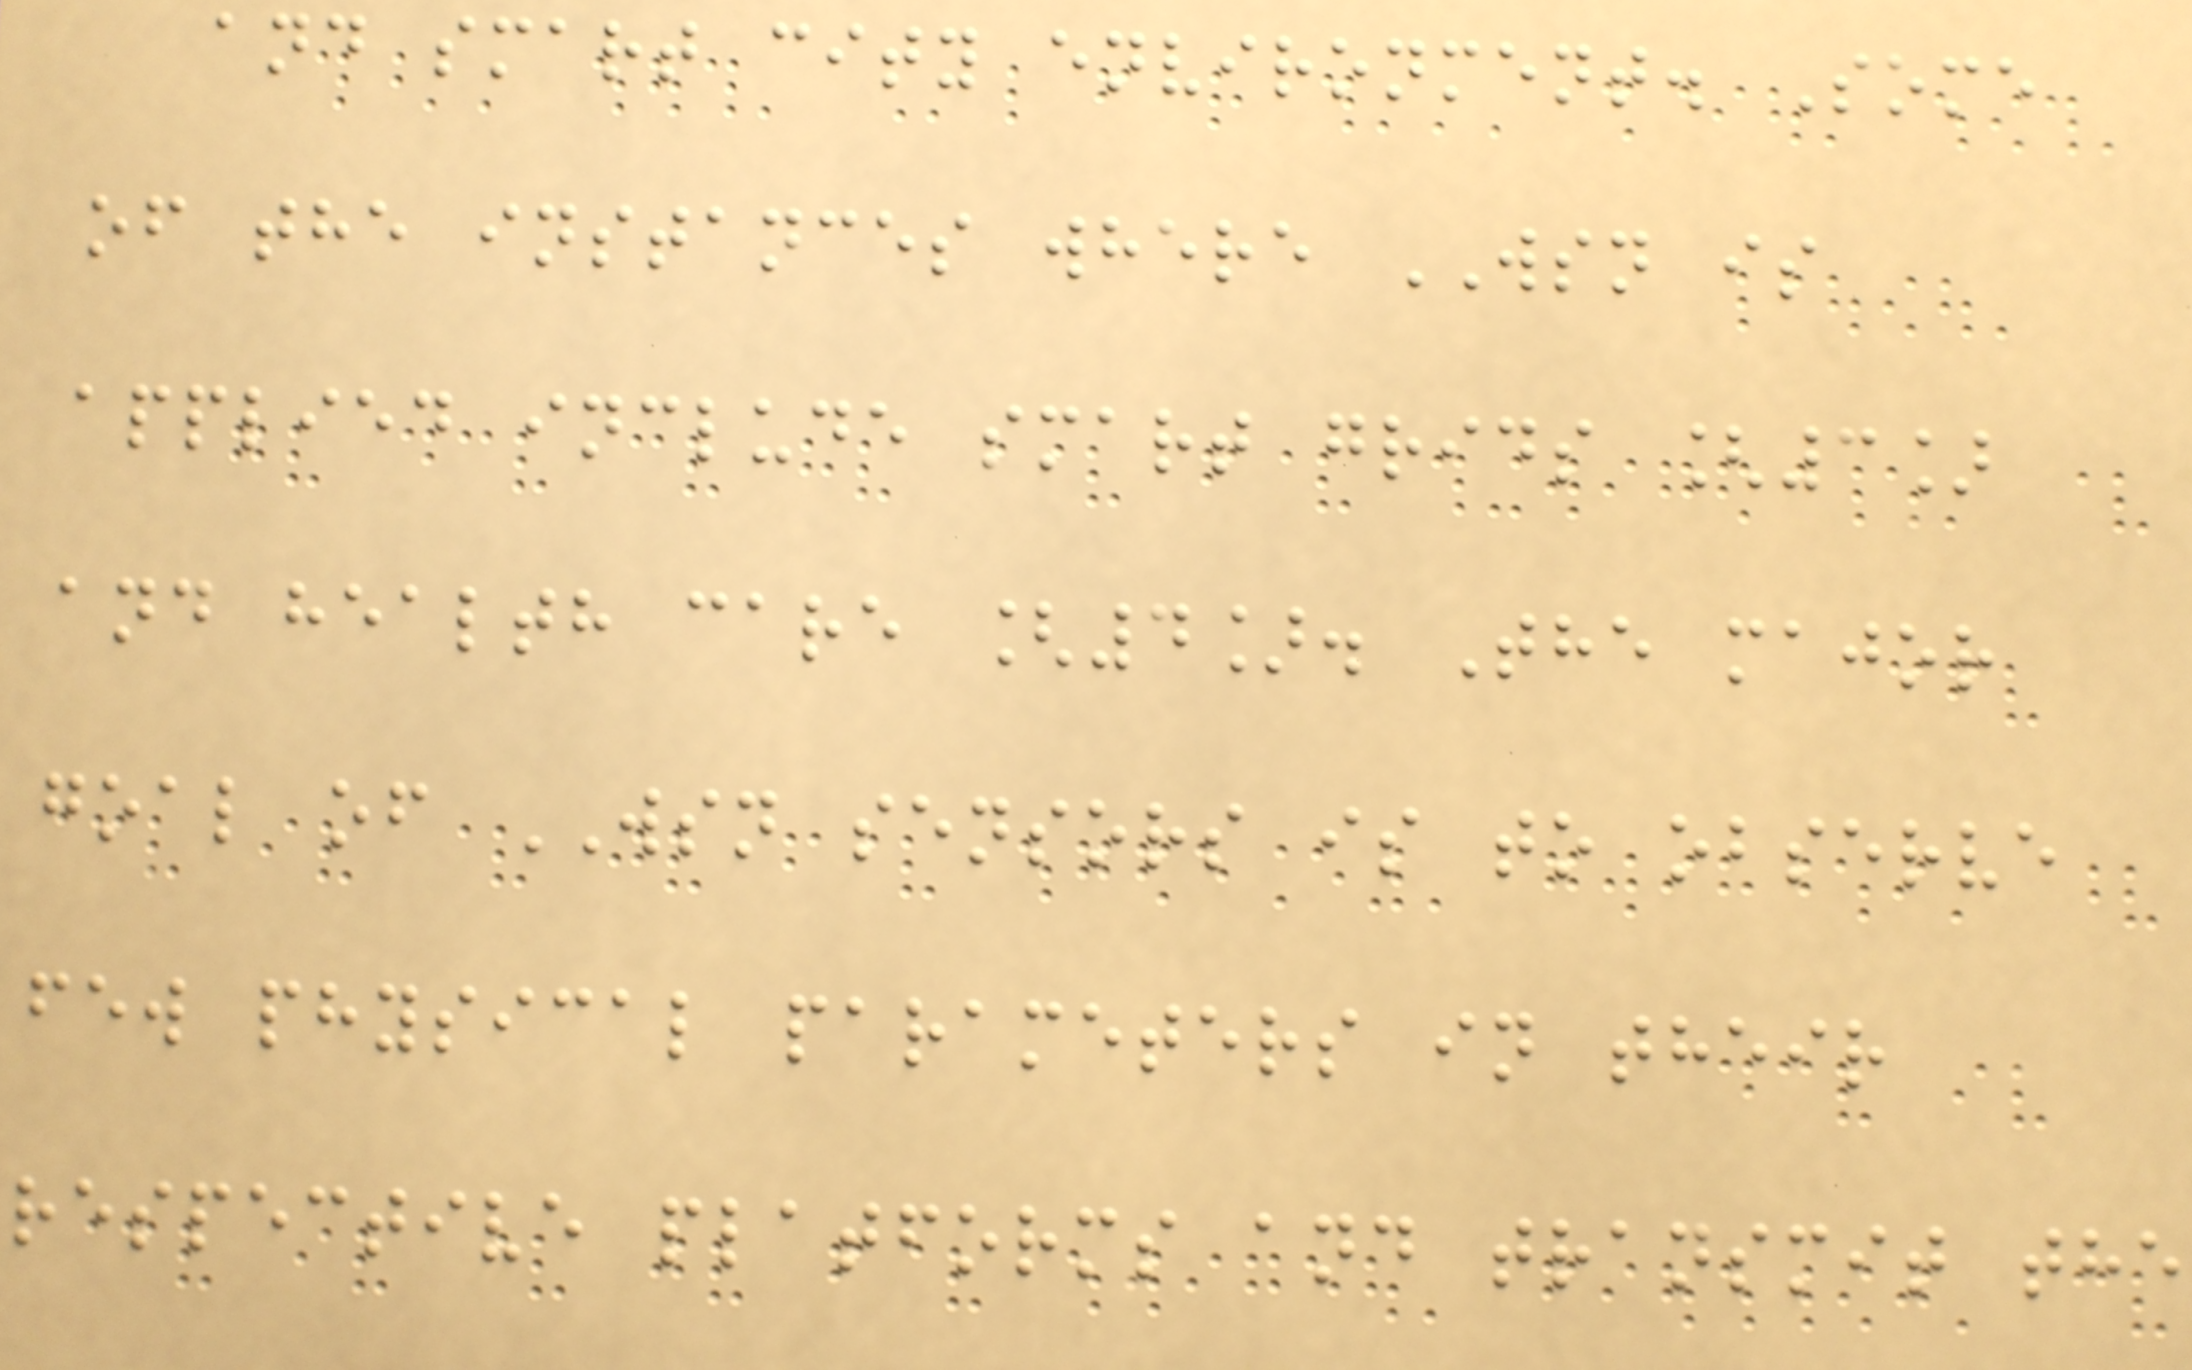and smart city environment. Some
of the instances where WSN is
applied include smart grids [3]
and health care [4]. The major
goal of WSN sensors is to observe
few physical parameters in their
respective platforms and transmit the
